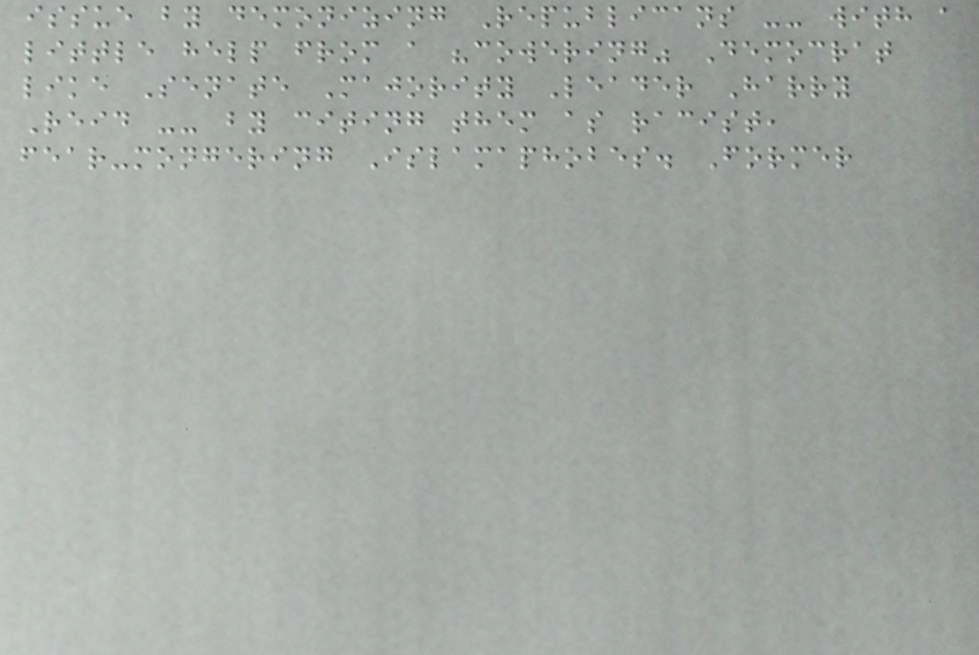issue by demonizing Republicans -- with a
little help from a "cowering" Democrat
like Senate Majority Leader Harry
Reid -- by citing them as racist,
fear-mongering Islamaphobes. Former
